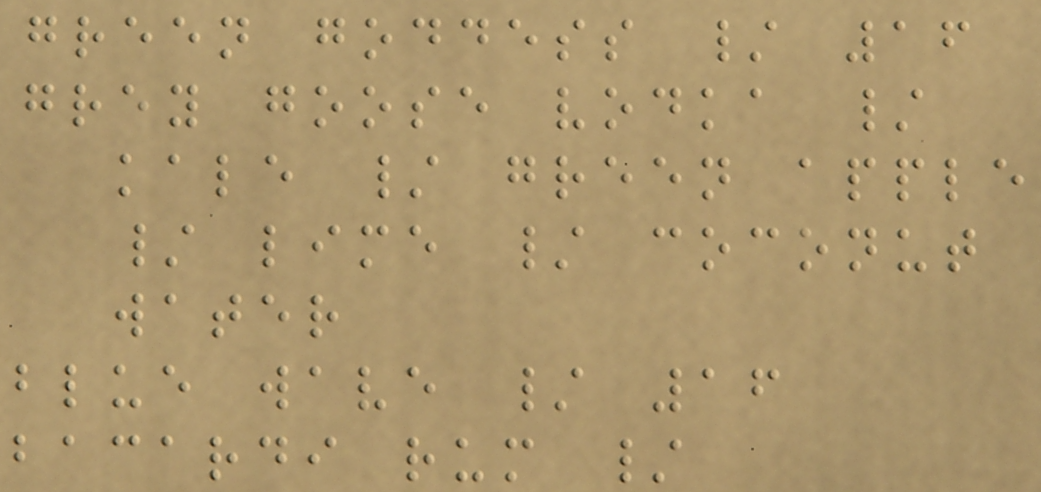green goddess / 16
grey goose vodka /
kale / green apple
/ lime / coconut
water
blue wave / 16
bacardi rum /
